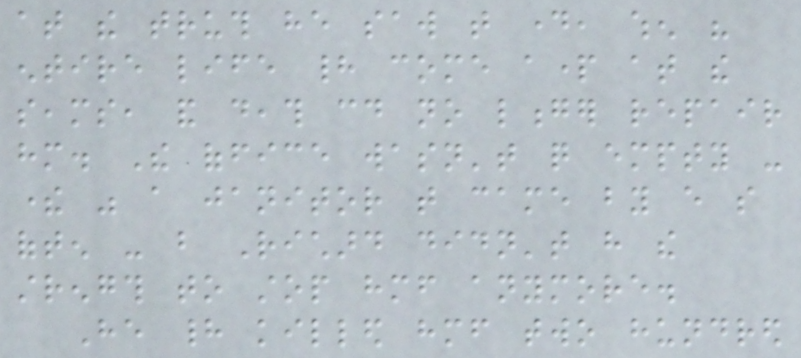at the truth he saw that day, when his
entire life had come apart at the
seams, and death could no longer repair
him. The office wasn't quite empty -
there was a janitor that came by every so
often - but Richard didn't have the
strength to stop himself anymore.
He had killed himself two hundred
